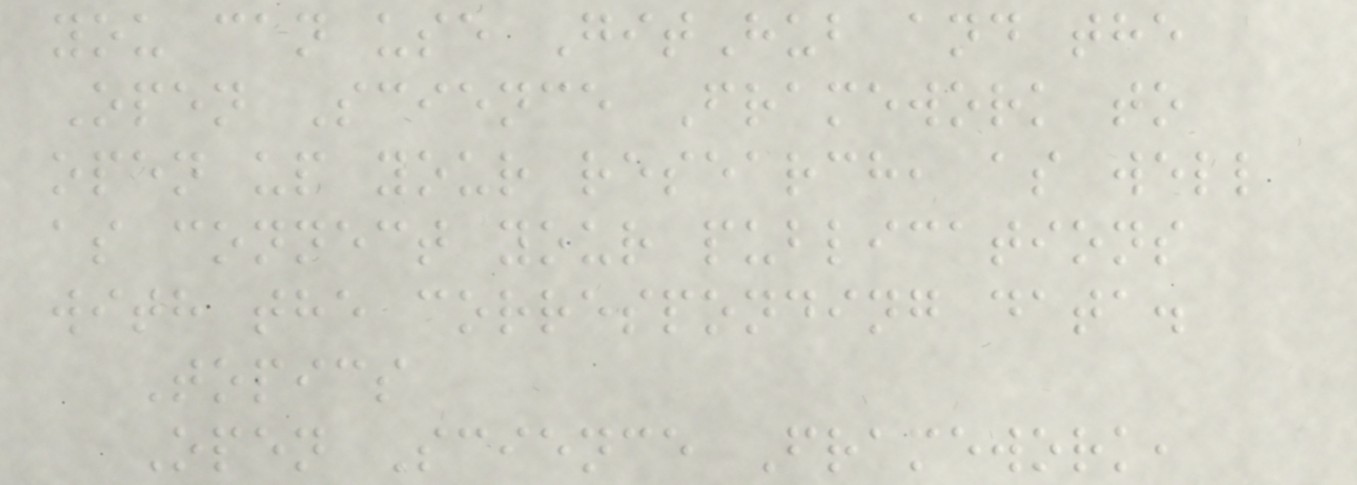you can use GitHub and the
Open Science Framework to
open up your research, as well
as connect your publications
with the corresponding data.
Topics
Open Science Framework,
